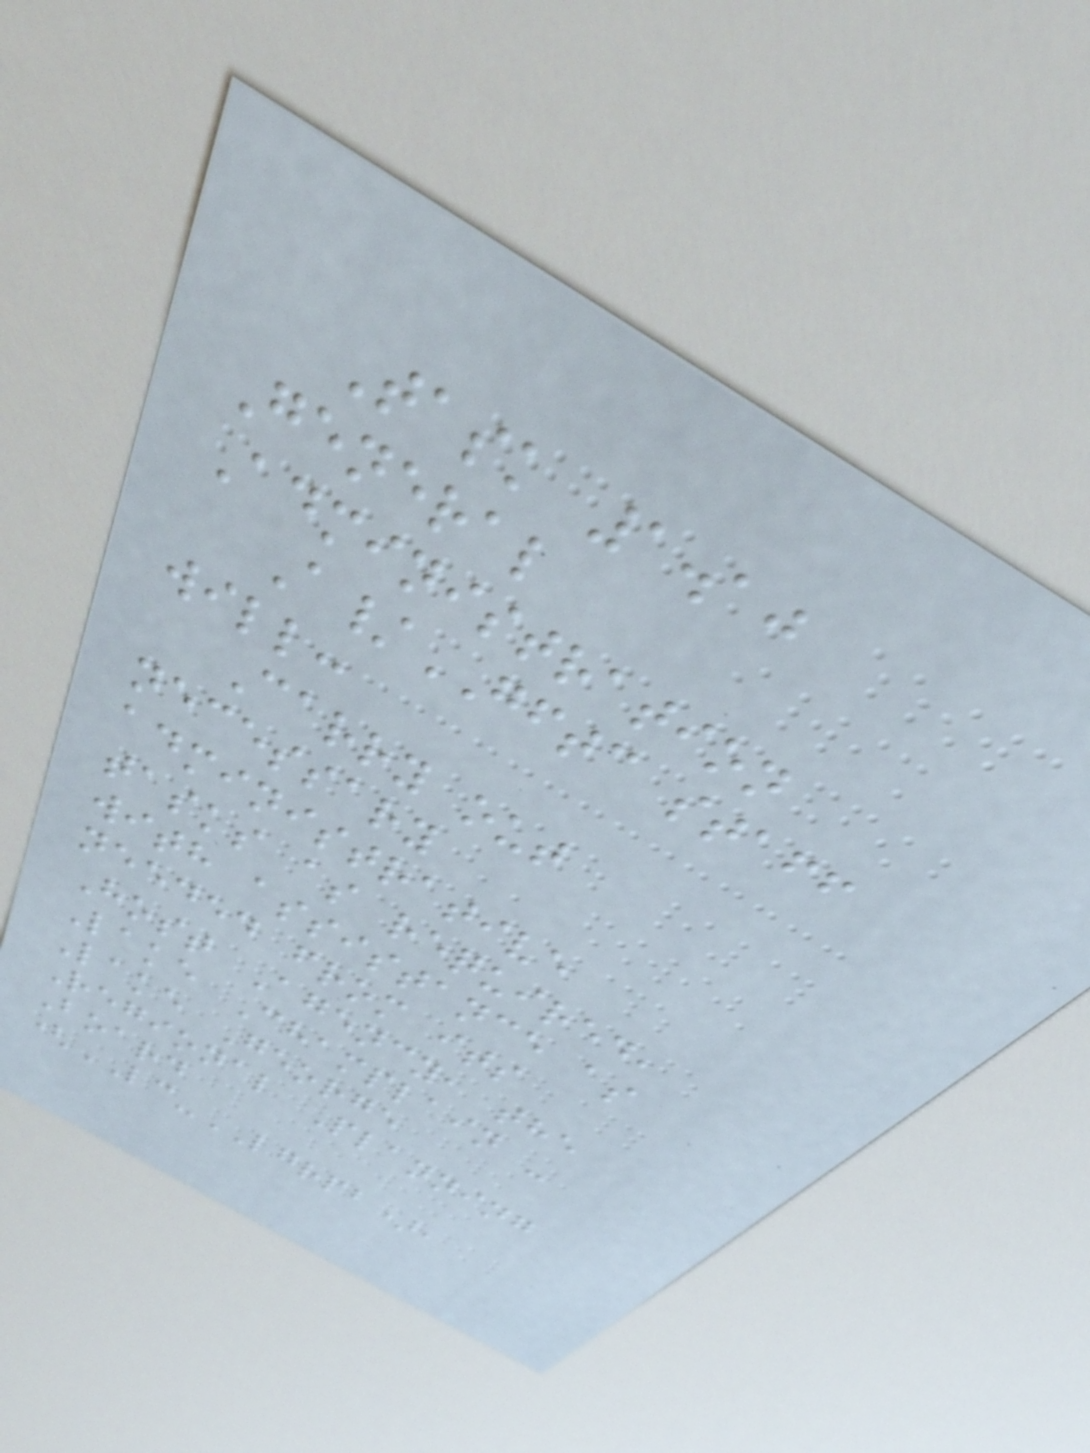Task 1.10
General
Administration
A/GFTC staff
will:
Carry out
necessary
administrative
tasks as required,
with assistance as
needed from its
Host Agency, the
Lake Champlain -
Lake George
Regional Planning
Board
(LC-LGRPB),
